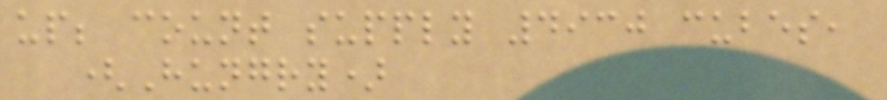up; count supply 4930 cubes,
(Hungry)
